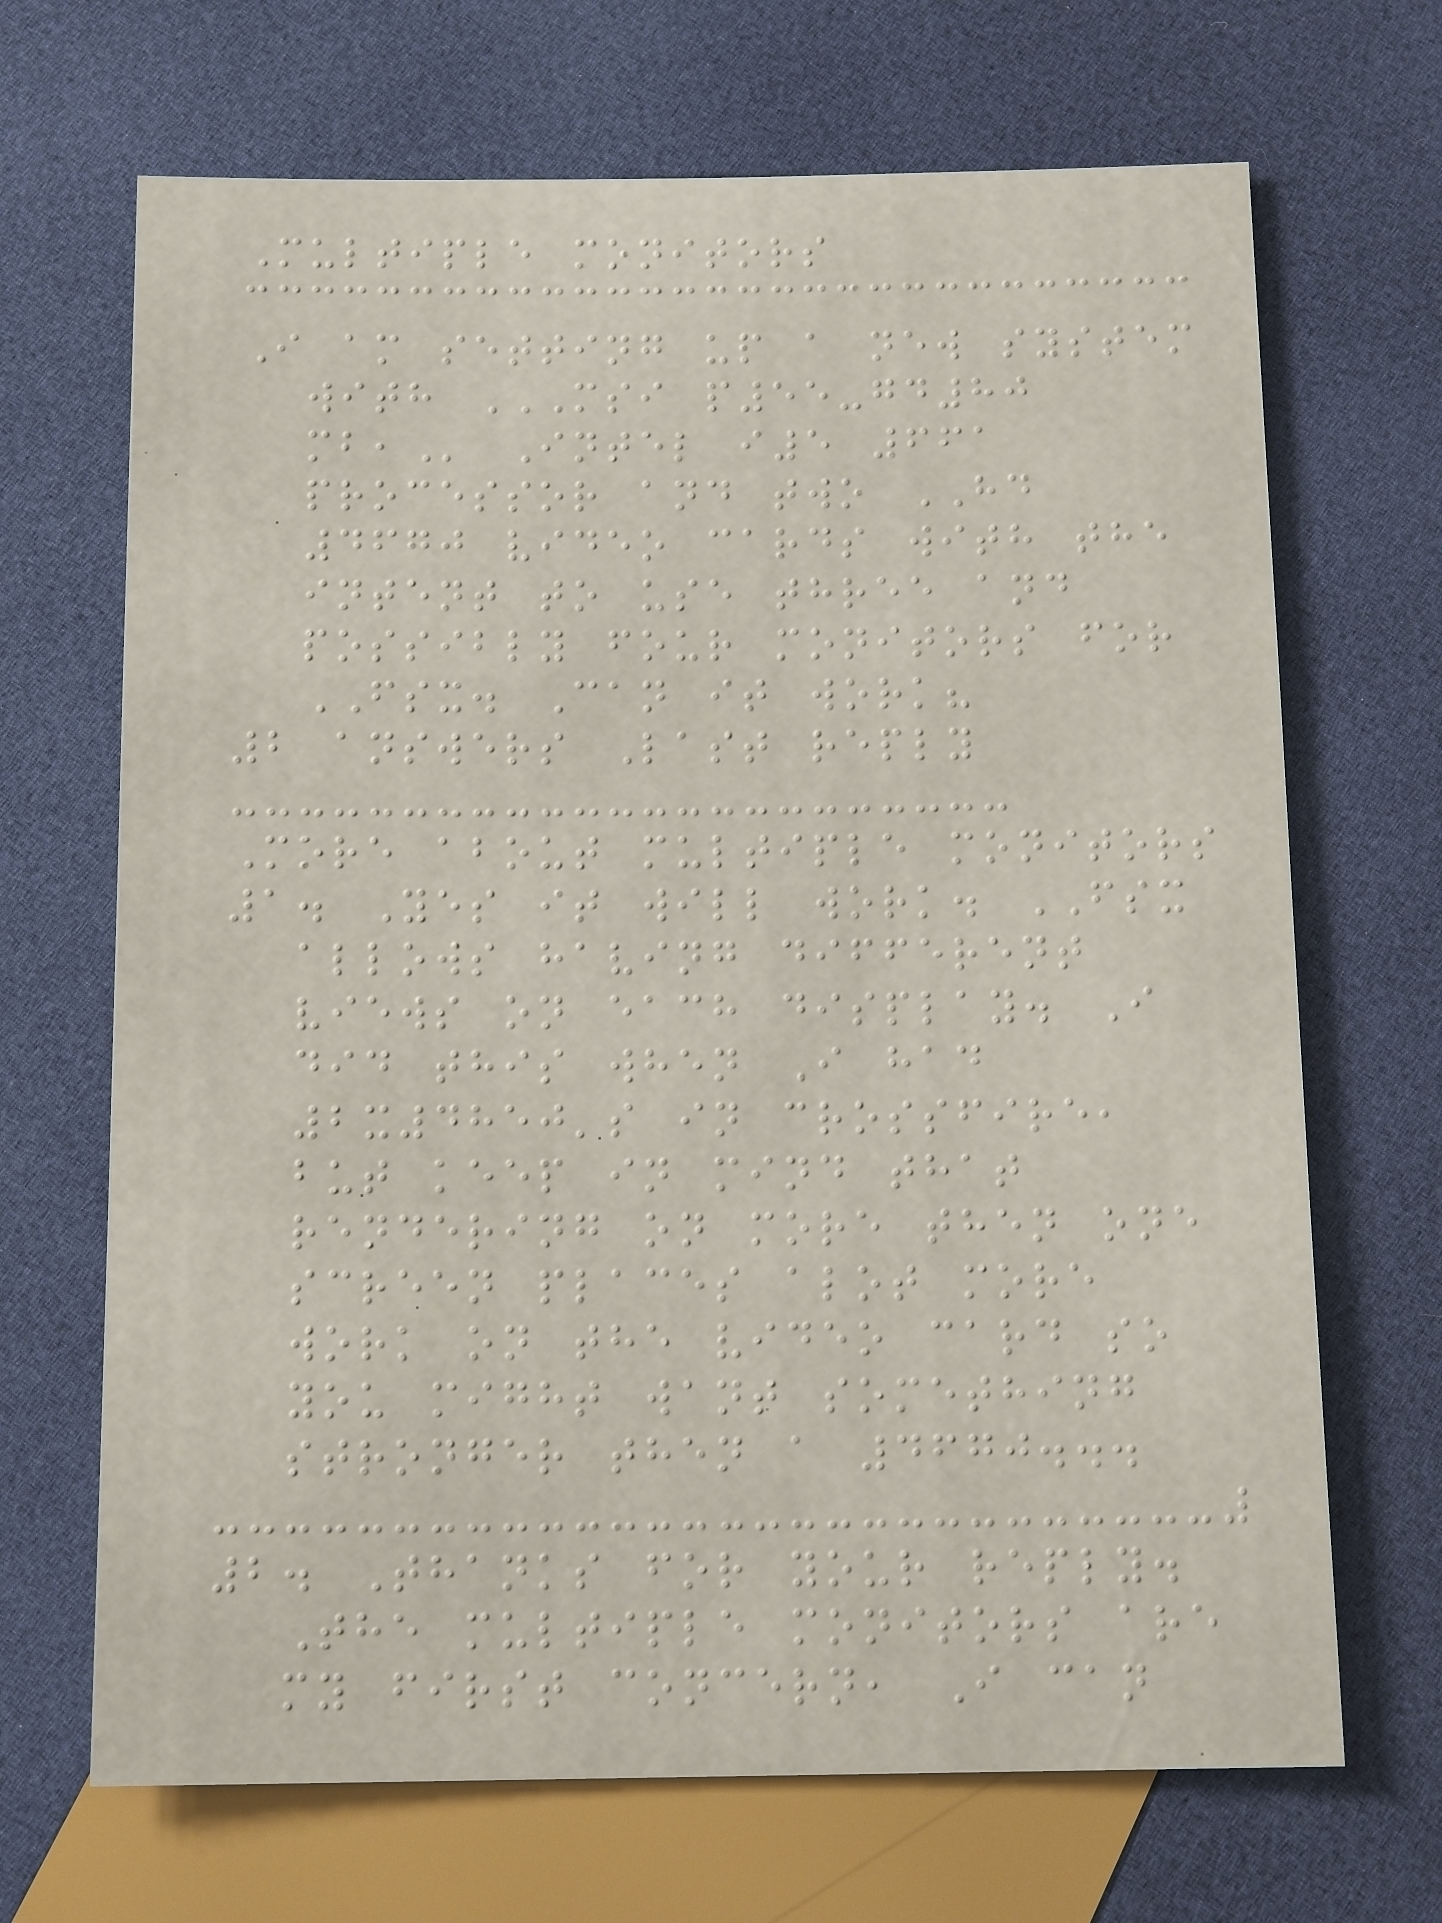Multiple monitors
I am setting up a new system
with MSI P55-GD80
MB, Intel i5 661
processor and two HD
4670 video cards with the
intent to use three and
possibly four monitors for
FSX. Can it work?
2 answers Last reply
More about multiple monitors
1. Yes it will work. FSX
allows having different
views on each display. I
did this when I had
2x4850's in crossfire,
but keep in mind that
rendering on more then one
screen places alot more
work on the video card so
you might want something
stronger then a 4670...
2. Thanks for your reply.
The multiple monitors are
my first concern, I can
